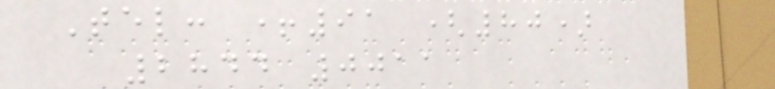Tel: +91 (80)
2844 0011
